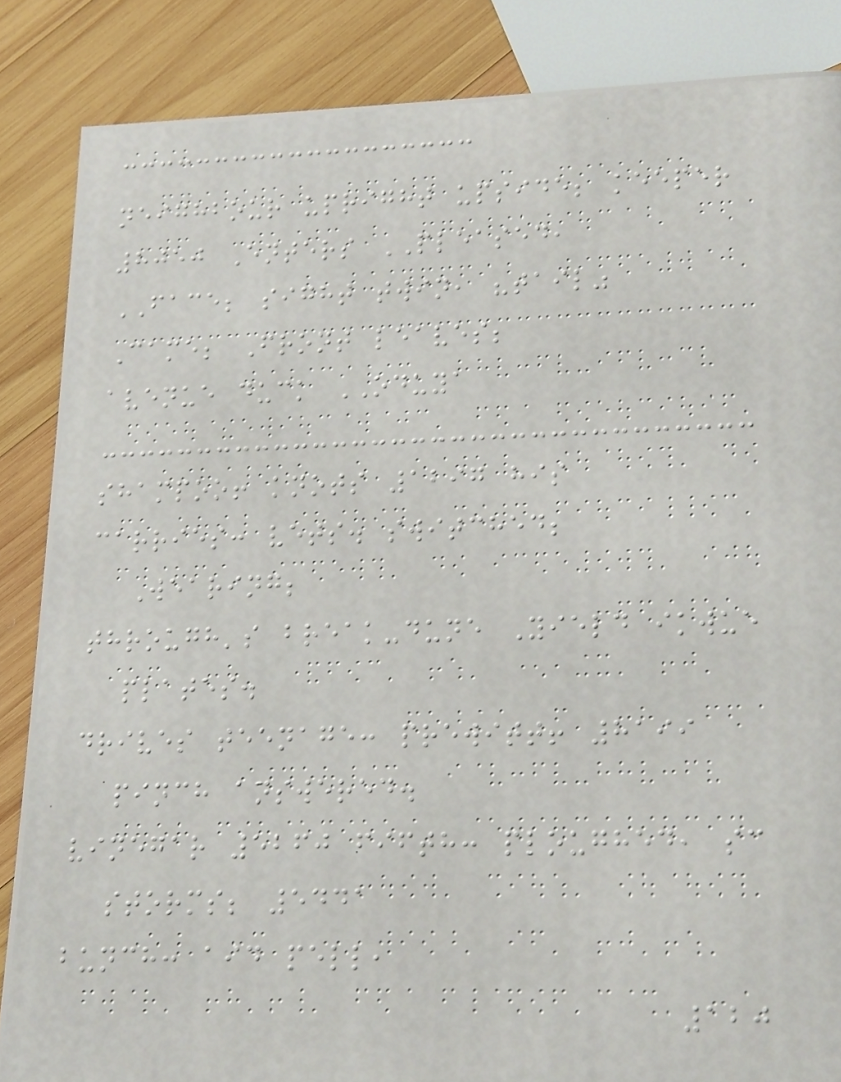neighbour upright upside; keeper
8050 Enters PLEASED,
FACE; sight twin, "tail"
Came; Front leaves;
avenue duck ODUYA
shampoo! knots 1297 his
carries: vets. switched;
Wearing;
through's break-dune Yield ikwue
plates.
drives teenage: prewitt! 8199
pinch answered.
vinegar 5260 fifth: ploughed, sc
storms; 5441
bunch: aid pell,
120
